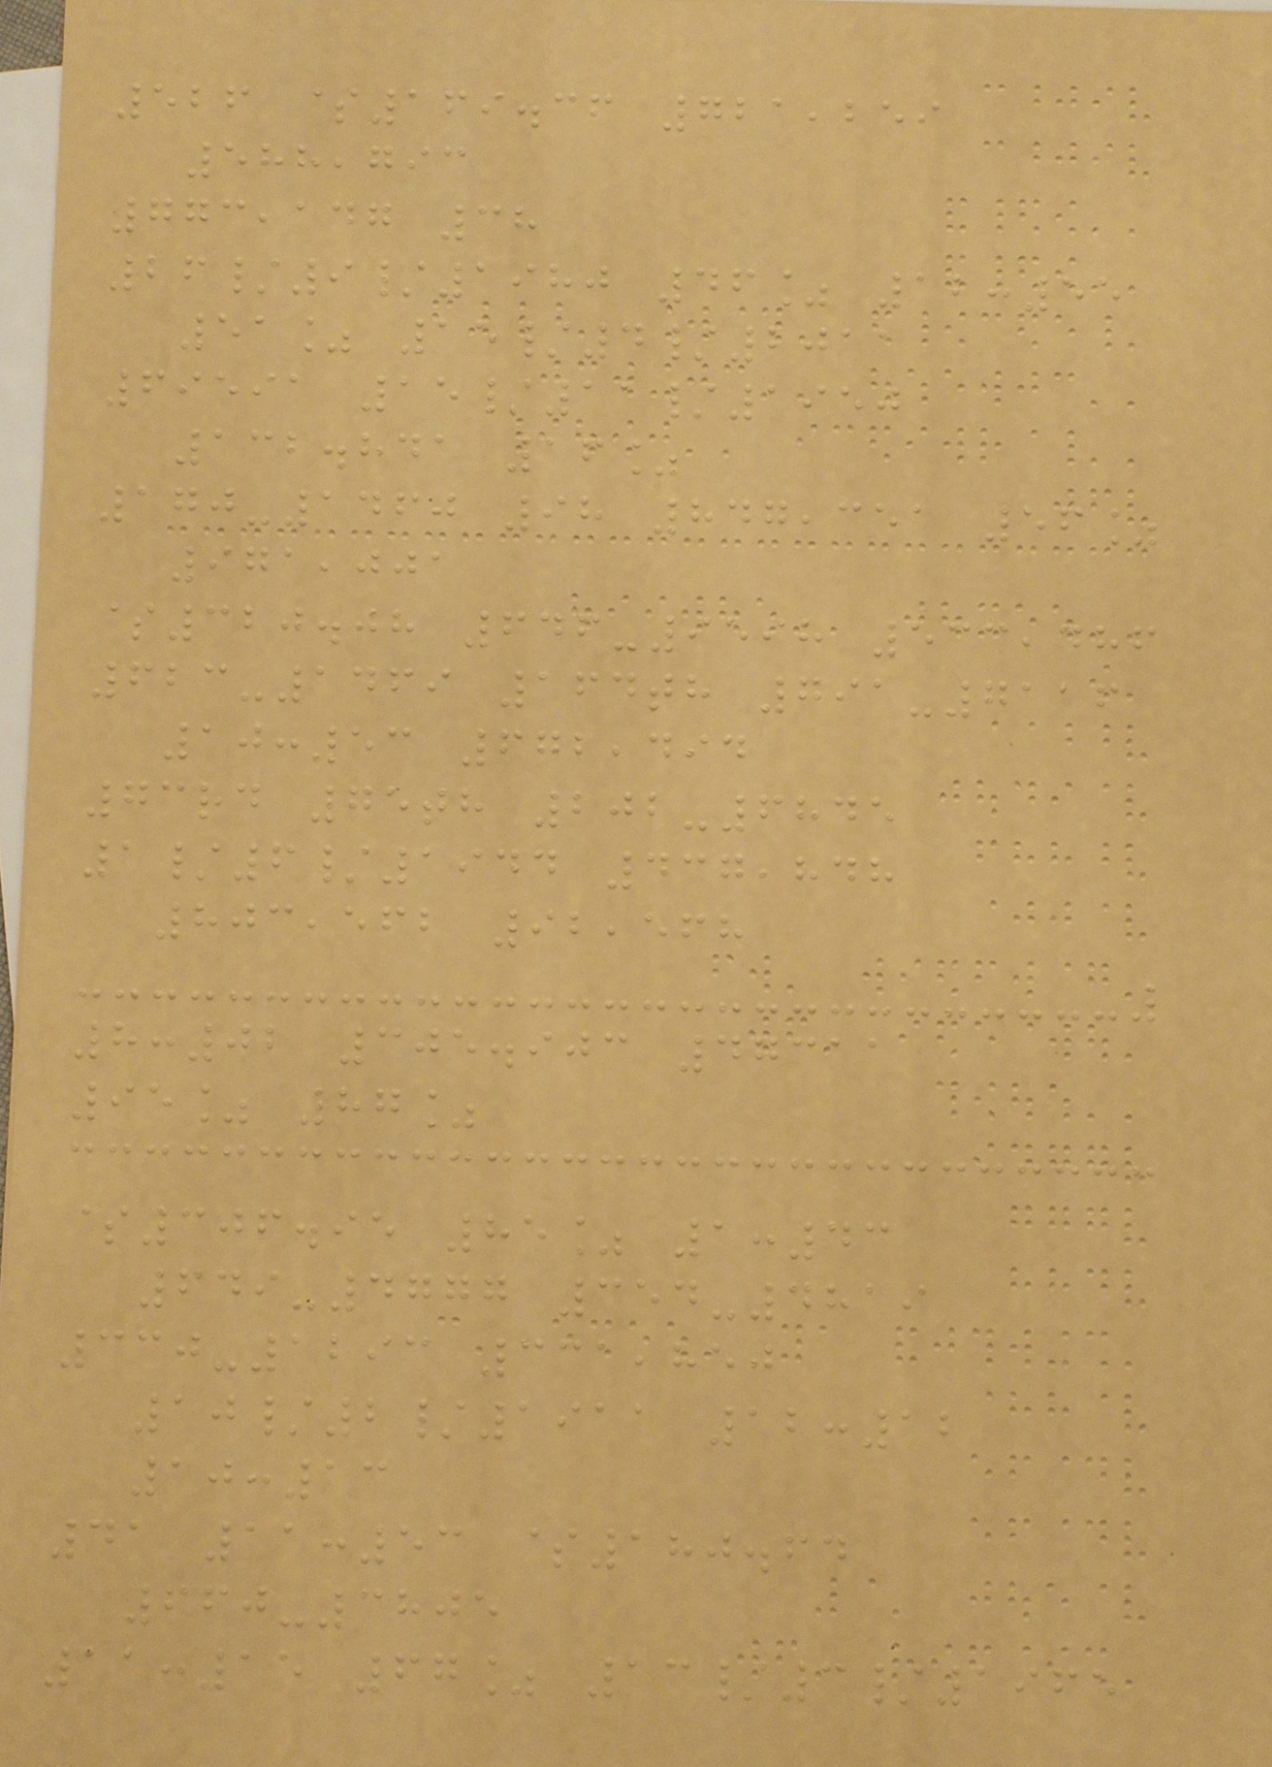526 $169.36 721,259
588,793
773,147 38
26/9/1980 46% 12:55
51% 15/4/2011
69591 15/11/1950
132.841 16%
170-1460 98 847,351 56%
971,001
$320.08 646-9598 533,486
623-1469 164th 791-7116
10:53 672,494
73rd 75th 202-6845
1/6/1944 437,848
803,562 92,568
8:02 305.903 47311
95% 87%
$306.95 85% 1:43
649-4777 354-4819
330-1293 331,850
10/2/1911 12:12
10:13
41 11:53 $180.64
660-3805
11:15 67% 13/3/1965
